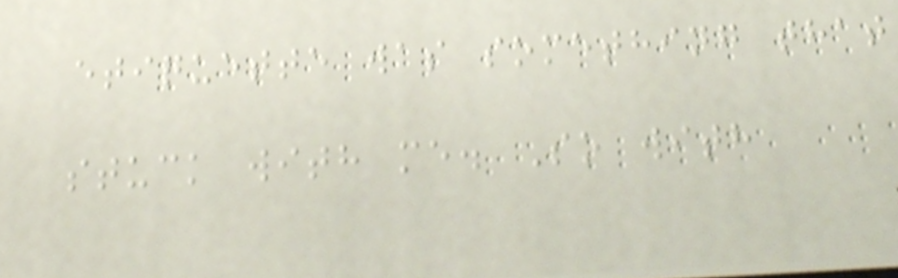etiquette was something that
stuck with me. So with
